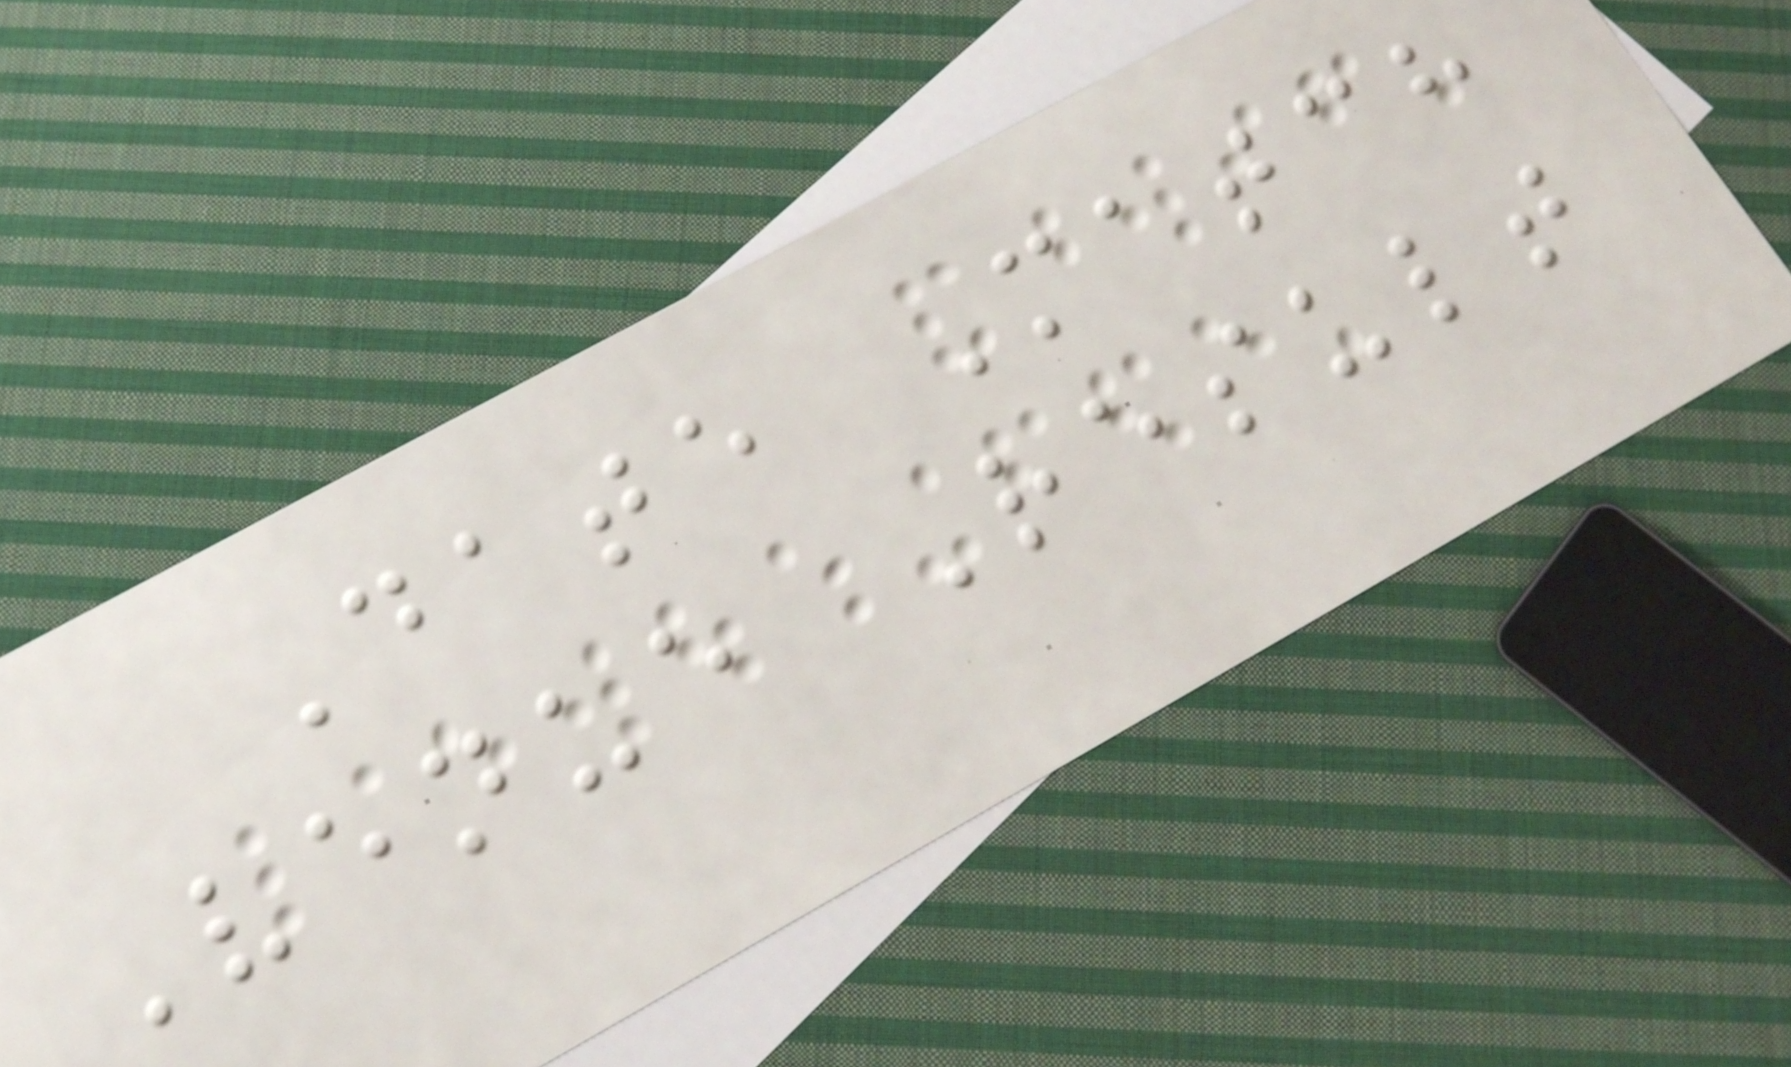Date Match
Venue Result
